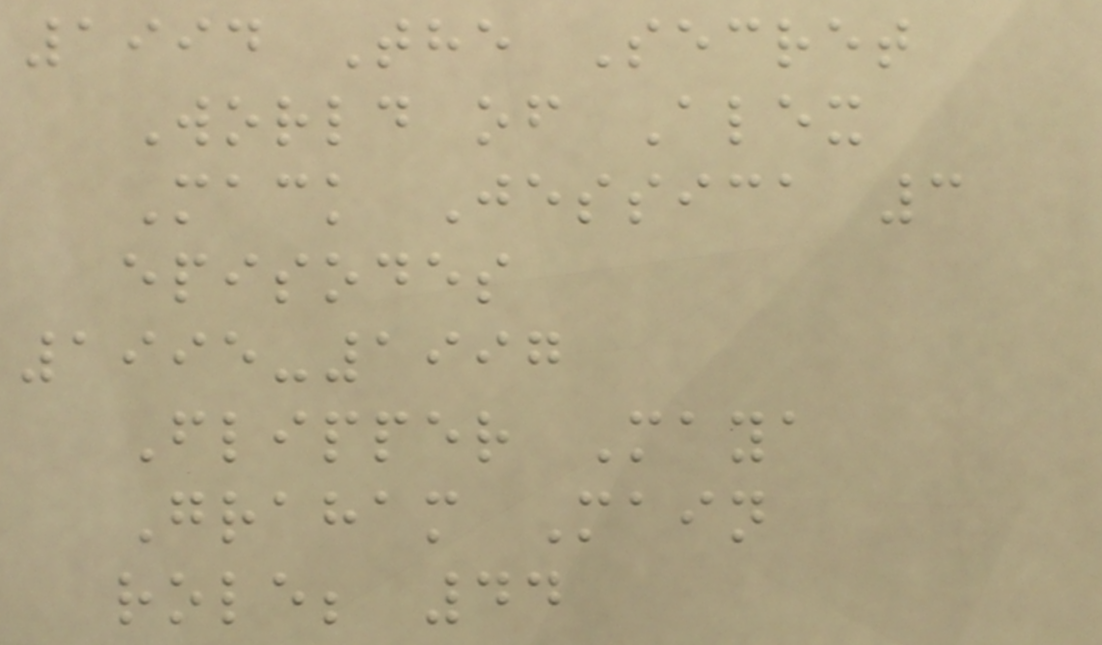1994 The Secret
World of Alex
Mack Jessica 3
episodes
1995-1997
Flipper Maya
Graham Main
role; 44
